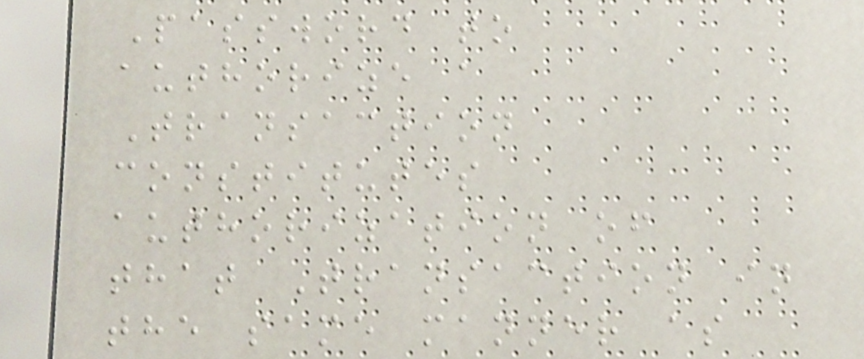Password to
authorize a
Transaction
constitutes
authorization of
that Transaction in
the same manner as
